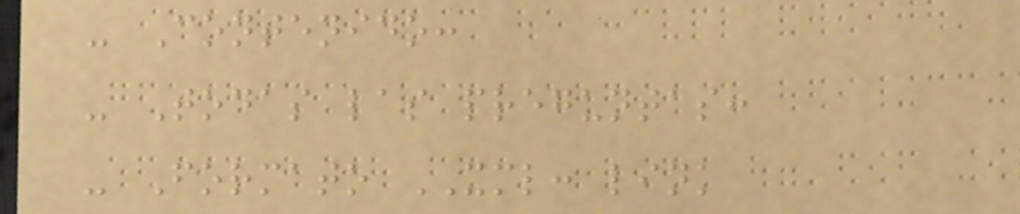- Contenido:
- Todas las preguntas:
- Formato XML: link
